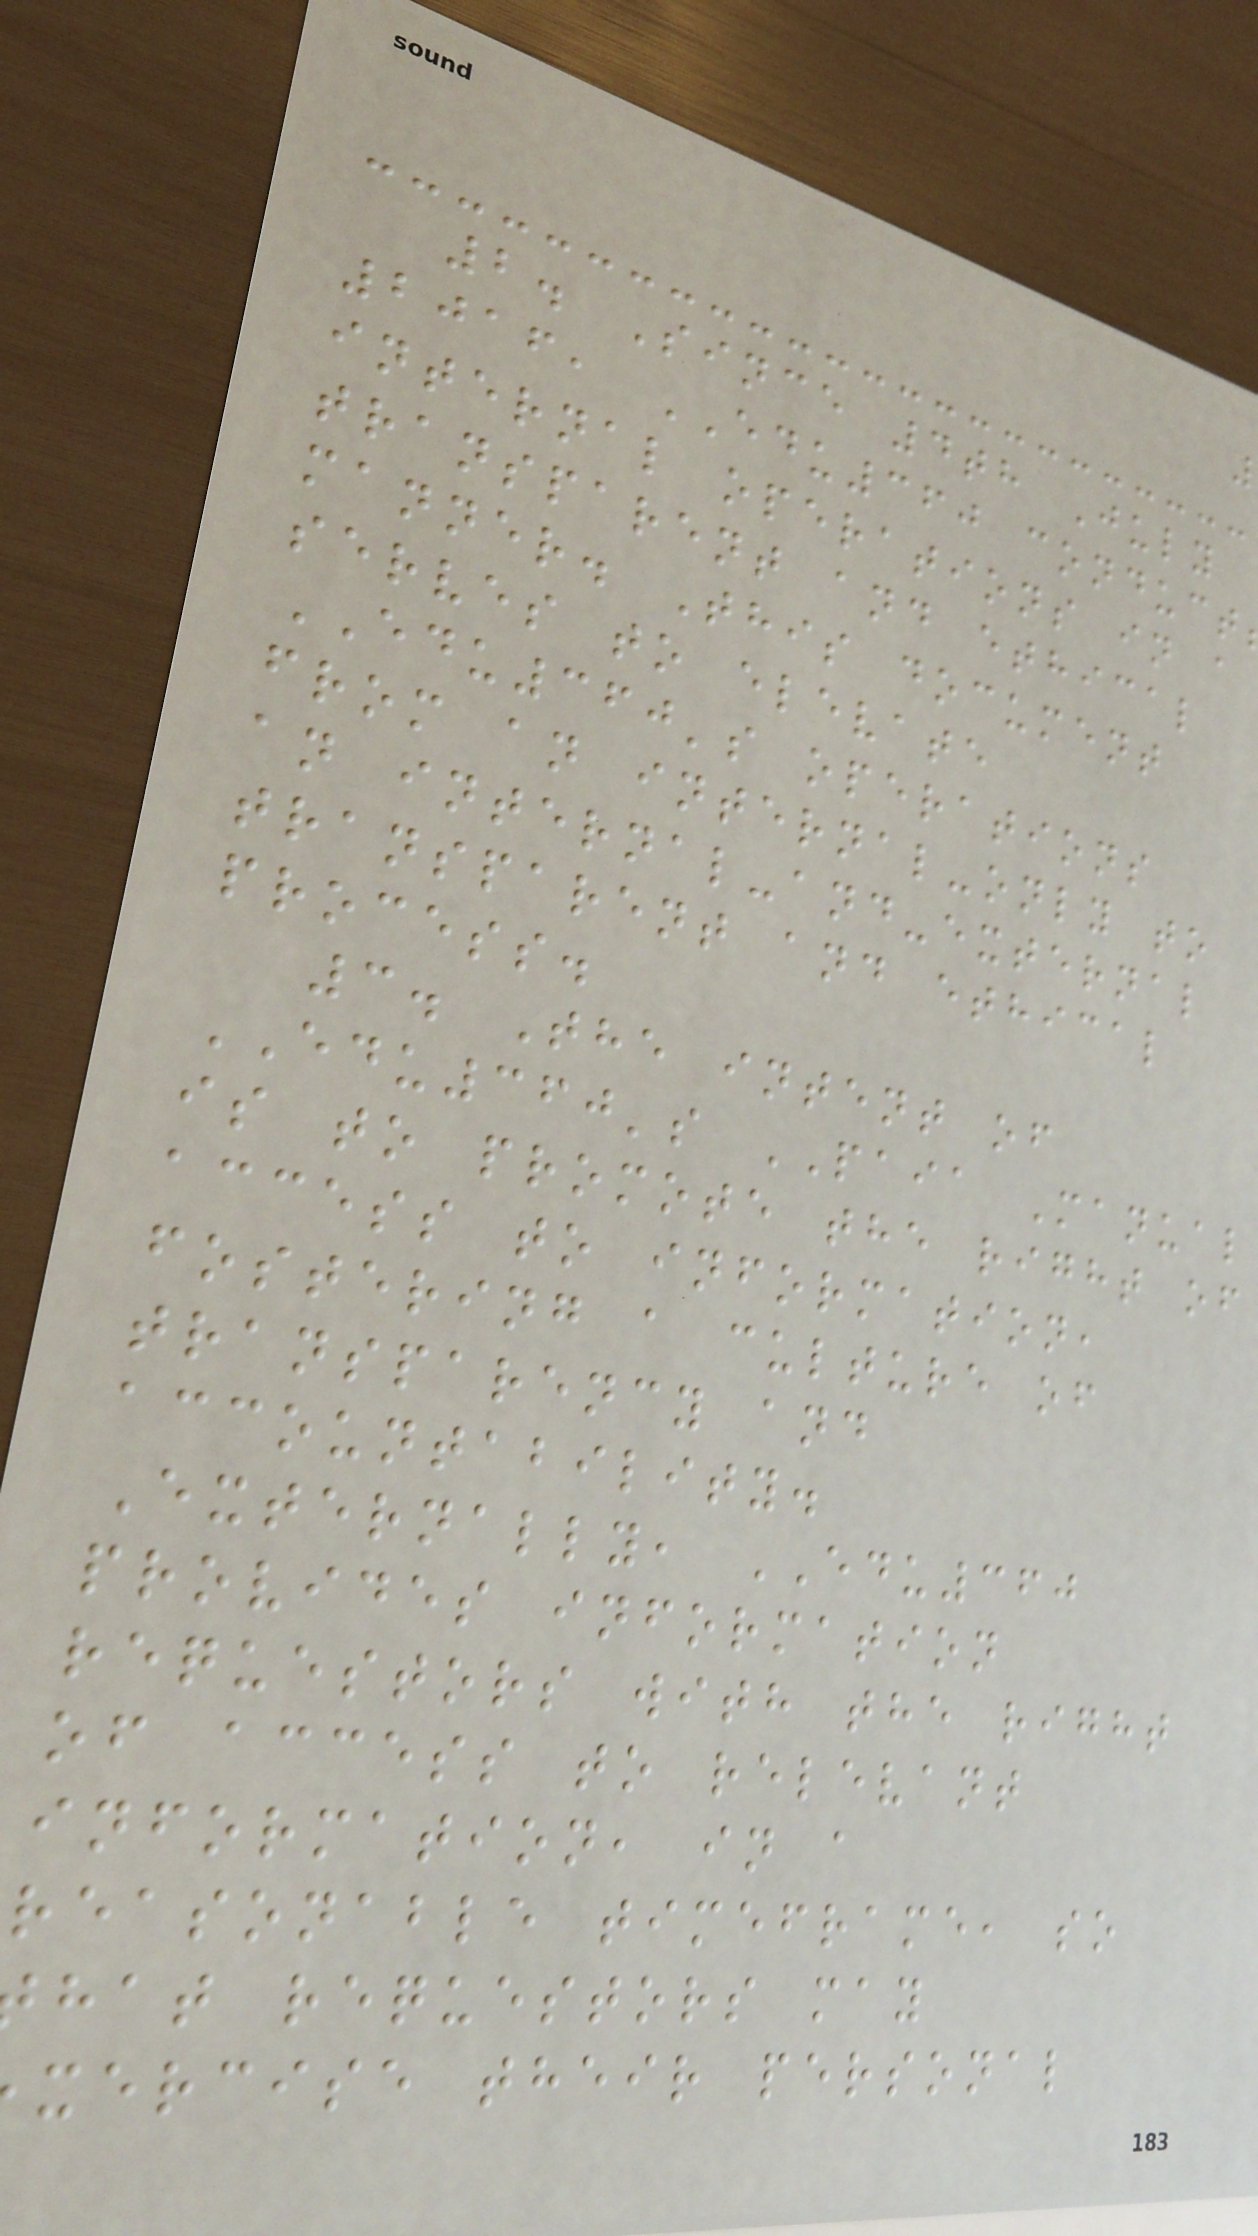2. Since 4th July
2016, EDU360 conduct
internal operations in a
transparent and ethical
manner. This document
serves to elevate
EDU360's operations
from an internal-only to
an internal-and-external
transparent and ethical
process.
3. The intent of
EDU360's PAIA Manual
is to promote the right of
access to information,
fostering a culture of
transparency and
accountability.
Externally, EDU360
provides information
requestors with the right
of access to relevant
information, in a
reasonable timeframe, so
hat requestors may
xercise their personal
